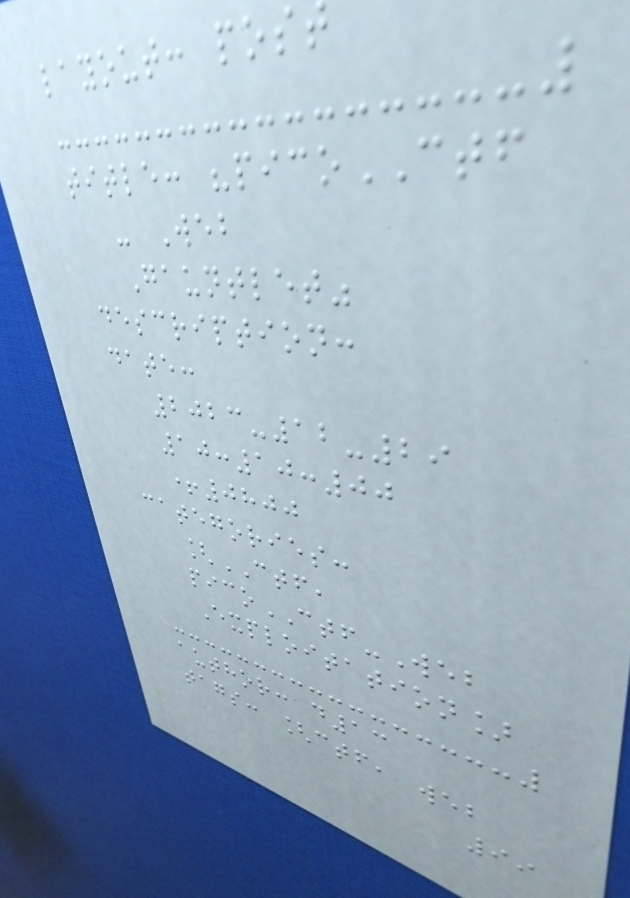layout: post
title: "picoCTF
- Web
Gauntlet"
description:
date:
2023-12-29
10:10:00
+0800
categories:
[CTF,
picoCTF-Web
Exploitation]
author: d13
tags: [ctf, web
99
